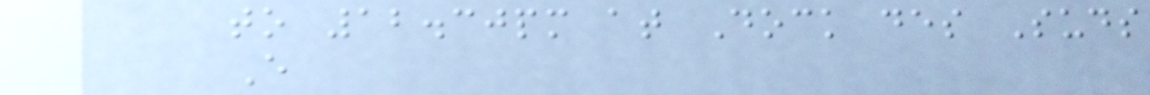to 12.30pm at Dock des Suds
E
